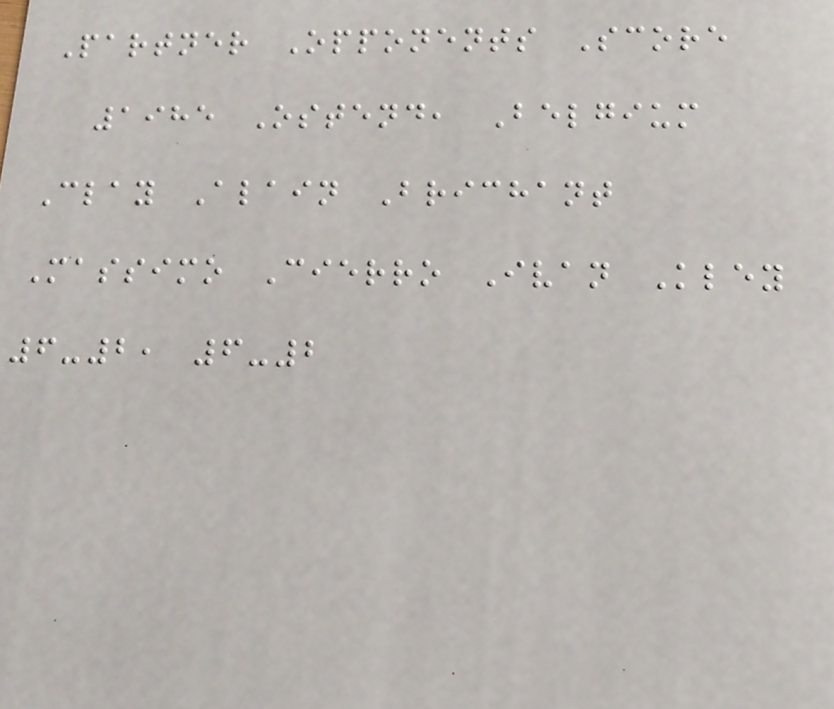Partner Opponents Score
1985 Ostend, Belgium
Clay Alain Brichant
Massimo Cierro Ivan Kley
6-2, 6-2
